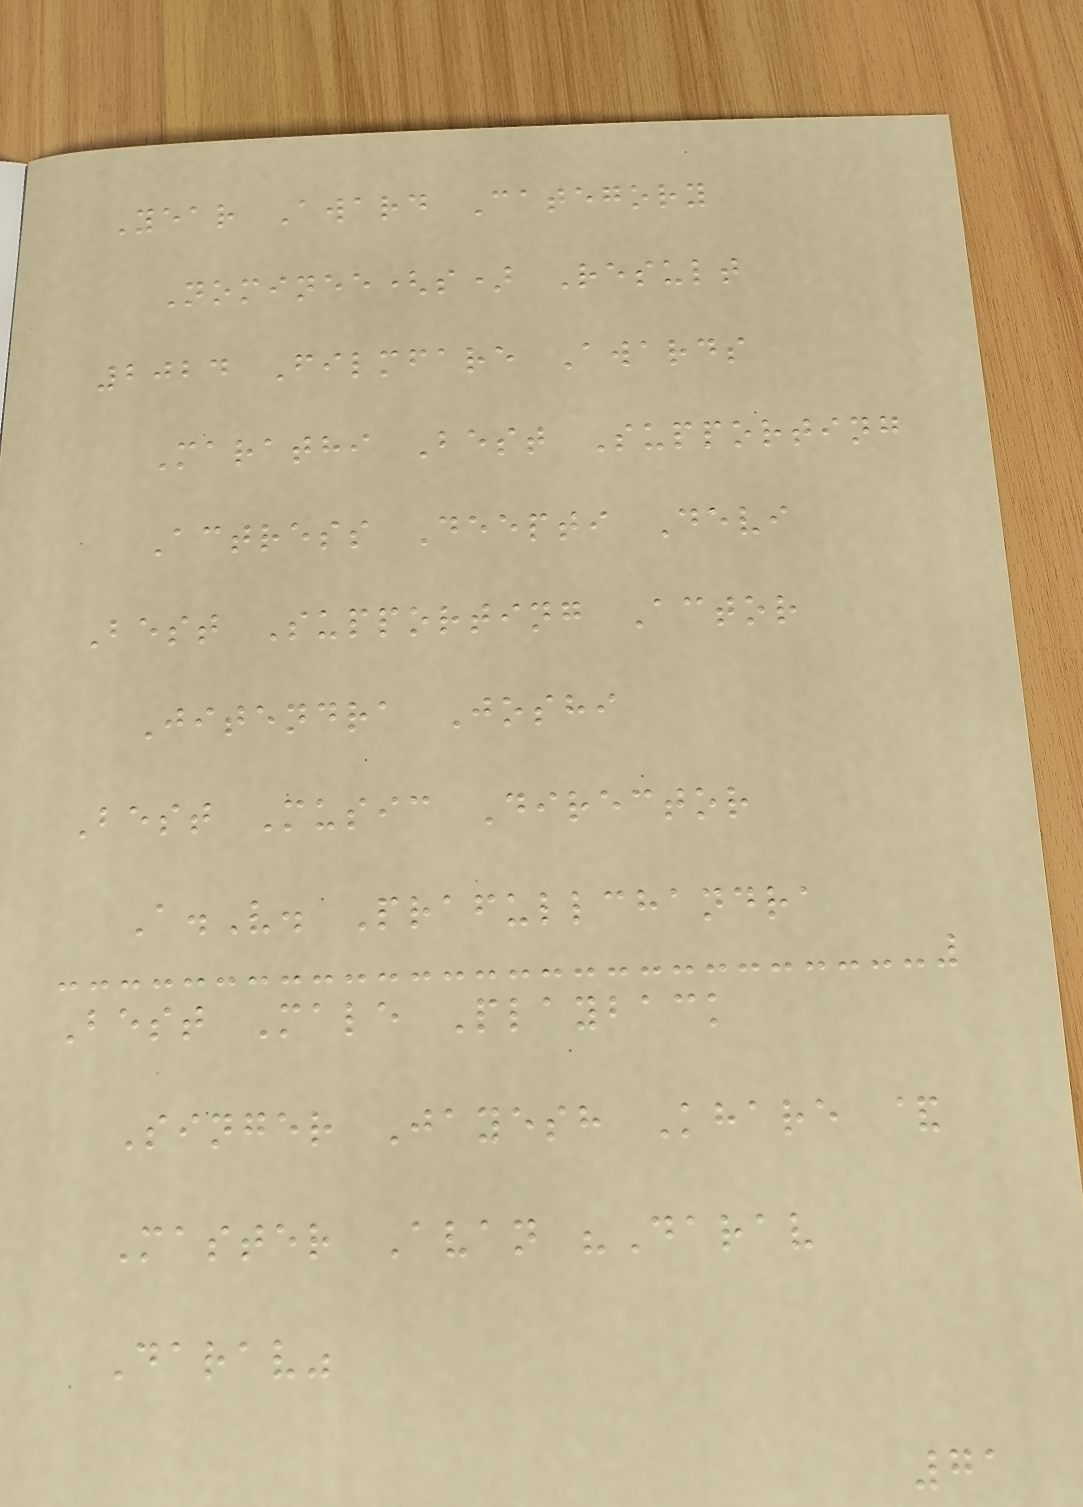Year Award Category
Nominee(s) Result
2024 Filmfare Awards
Marathi Best Supporting
Actress Deepti Devi
Best Supporting Actor
Jitendra Joshi
Best Music Director
A.V. Prafullchandra
Best Male Playback
Singer Jayesh Khare &
Master Avan "Darav
Darav"
71
